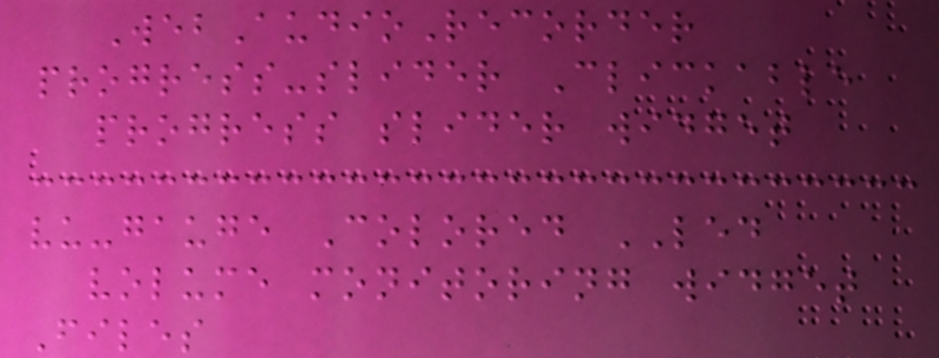WebAudioRecorder
progress-slider Clickable
progress slider widget
vu-gauge Colored LED
volume monitoring widget
Files
